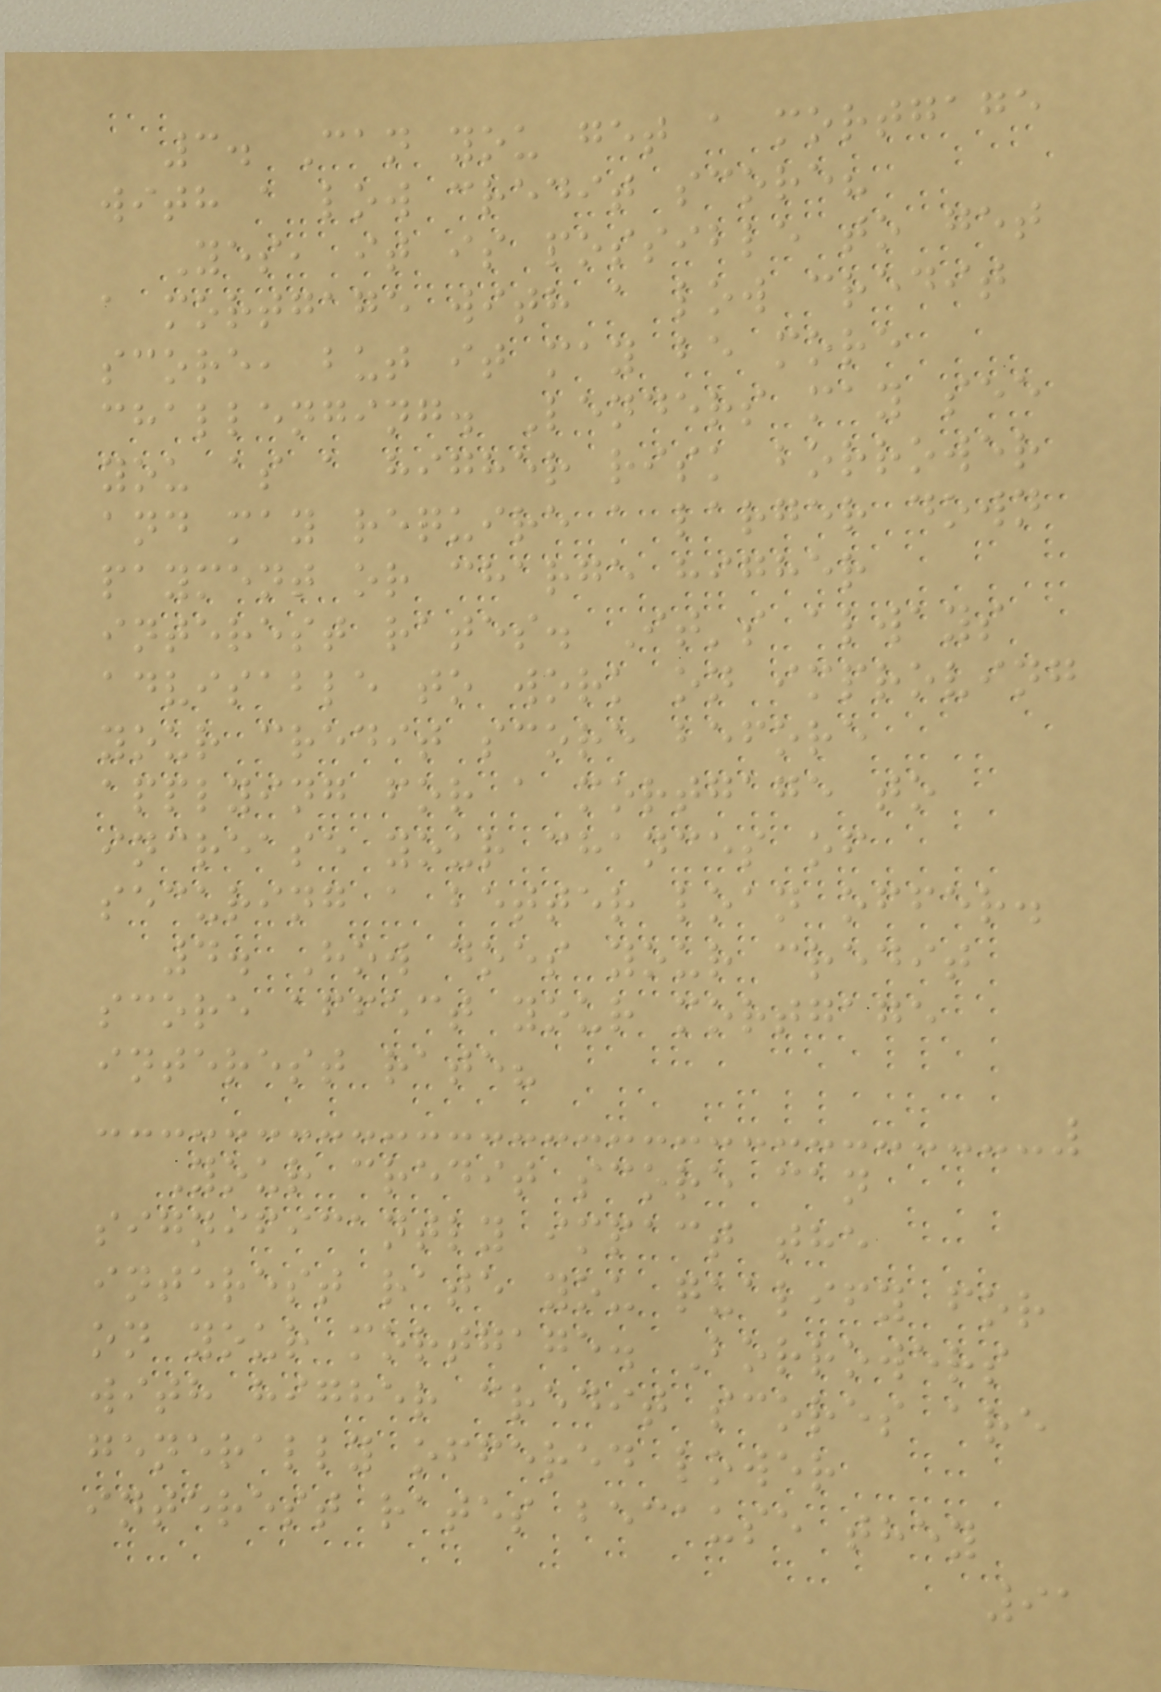3. Can you get a mortgage
with a low credit score?
Yes, it is possible to get
a mortgage with a low credit
score, but it may be more
challenging. Lenders may see
you as a higher risk borrower
and may require a larger down
payment or charge higher
interest rates. It's always
advisable to work on improving
your credit score before
applying for a mortgage to
increase your chances of
securing a better loan offer.
4. How does your credit
score affect your mortgage
interest rate?
Your credit score can
significantly impact the
interest rate you qualify for
on your mortgage. Borrowers
with higher credit scores are
generally offered lower
interest rates because they
91
